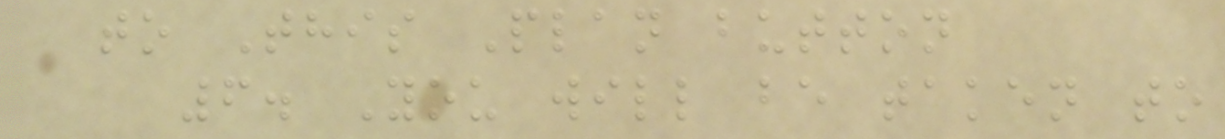to This Plan button
6. You will be taken to
